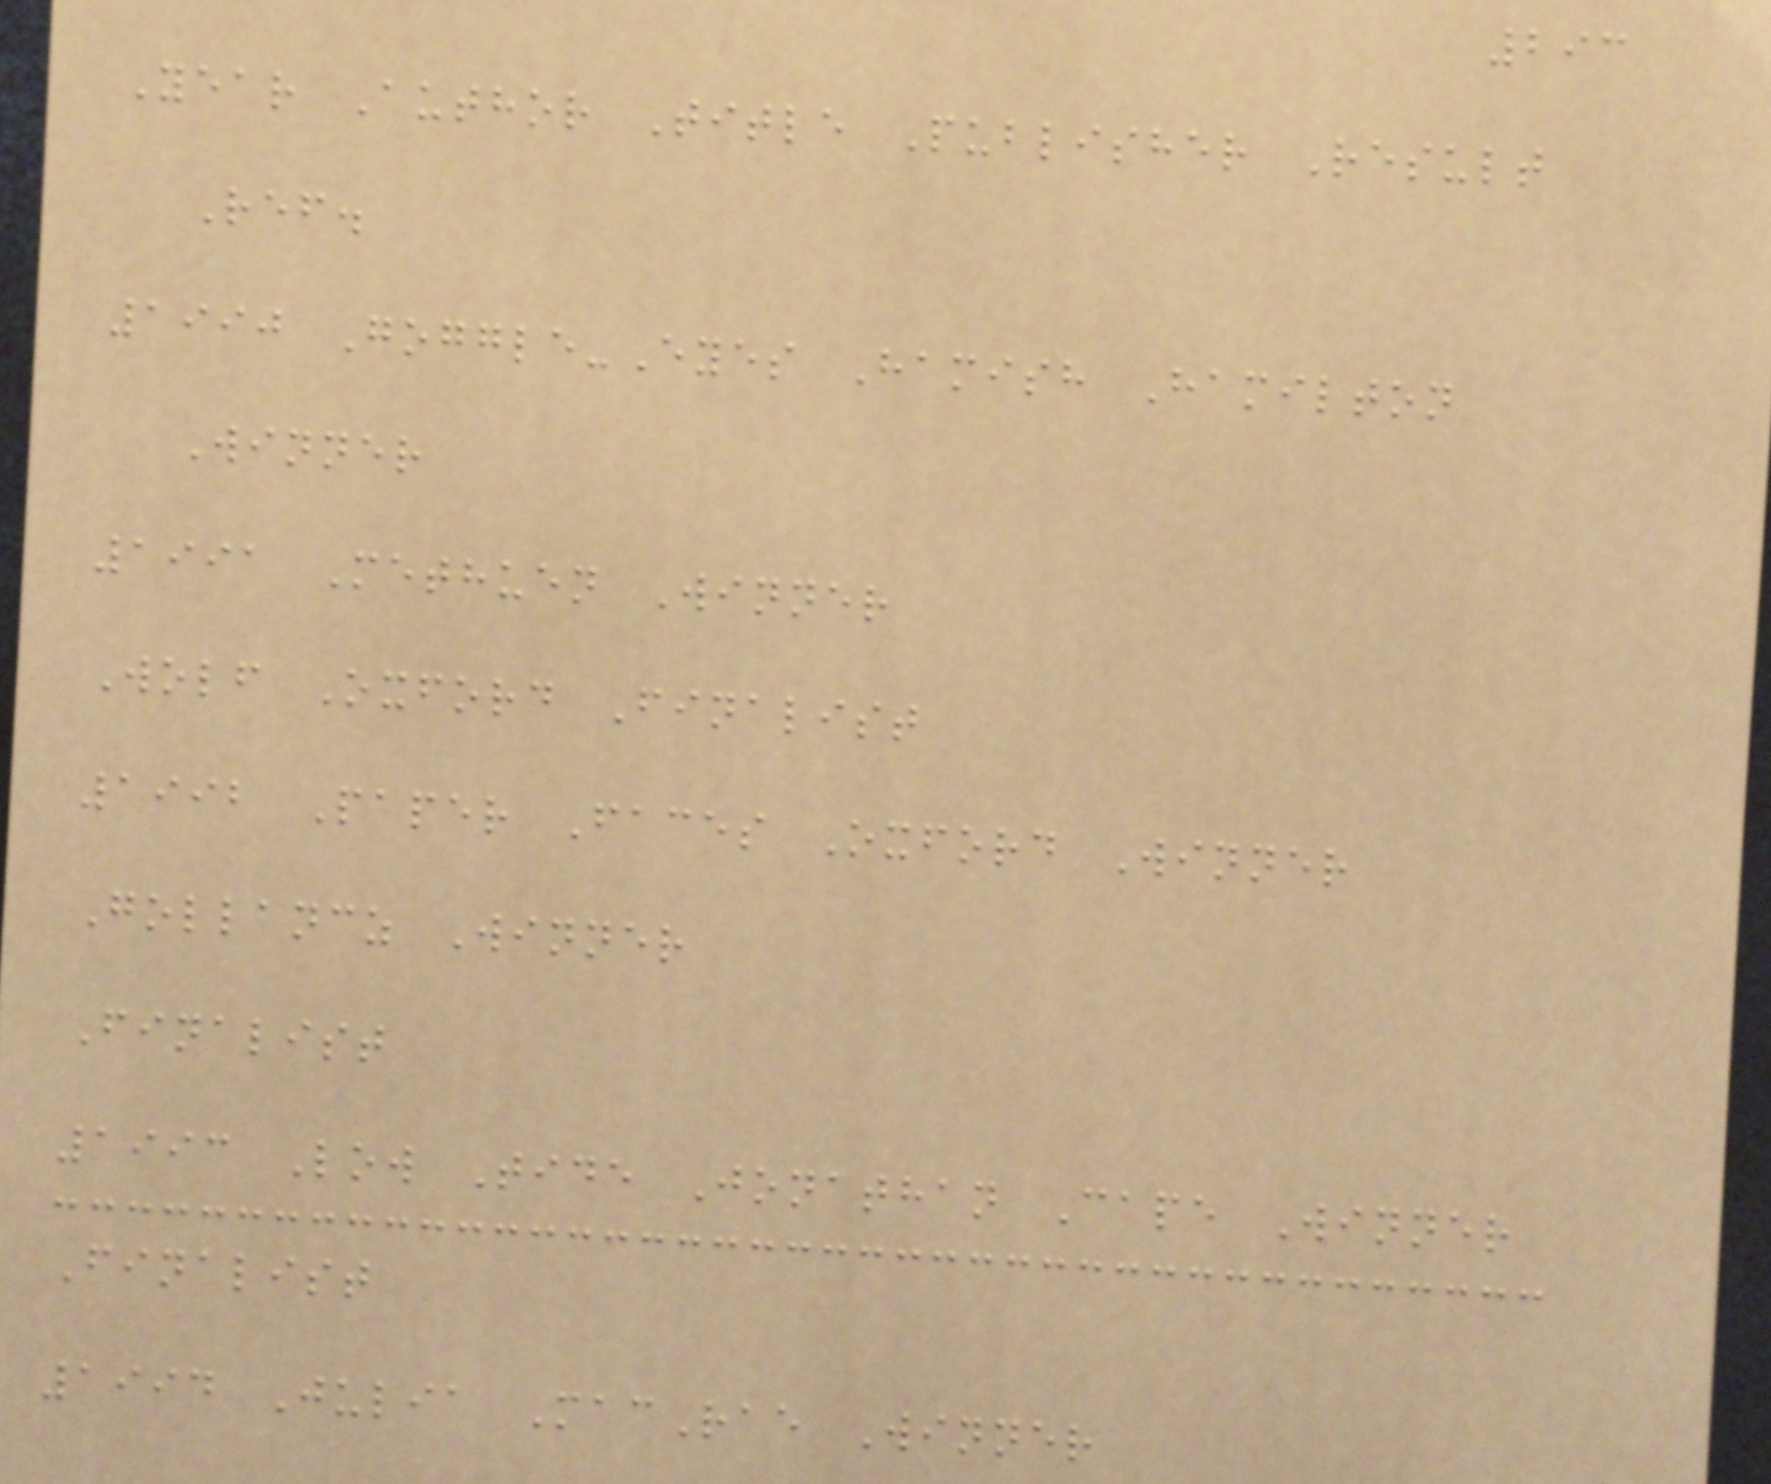293
Year Author Title Publisher Result
Ref.
1990 Goggle-Eyes Hamish Hamilton
Winner
1991 Methuen Winner
Wolf Oxford Finalist
1992 Paper Faces Oxford Winner
Gollancz Winner
Finalist
1993 Low Tide Jonathan Cape Winner
Finalist
1994 Julia MacRae Winner
